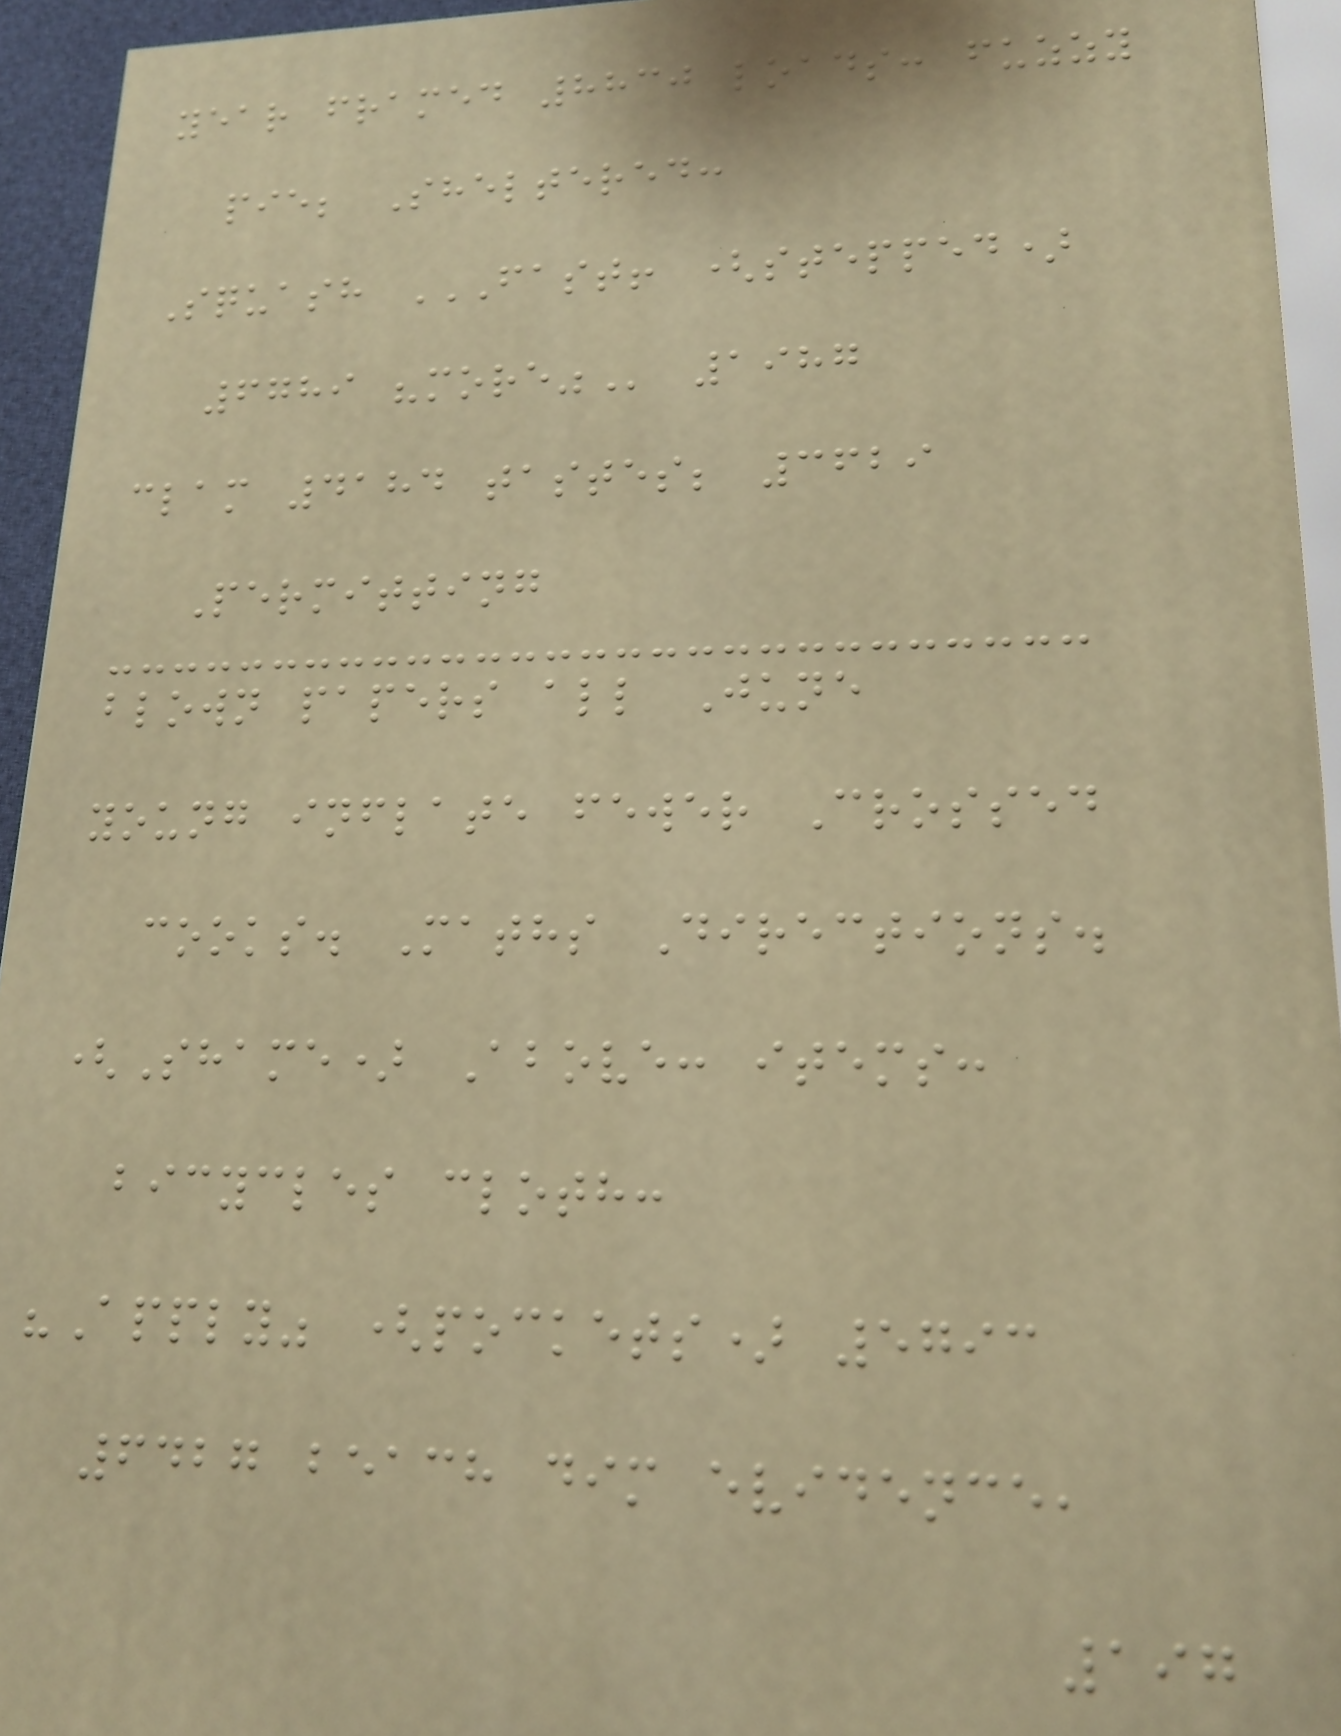year framed 8830 loads: fuzzy
pie; Sheltered:
Squash FAST! (STEPPED)
6789 "MORE" 1987
clam 4184 tastes; 3629
Permitting
blown papers all June
young inflate fewer Crossed
cooks. Maths Directions.
(Shame) Above: items:
bicycles cloth:
"Apply" (pockets) 5793
6427 beach dim evidence,
197
